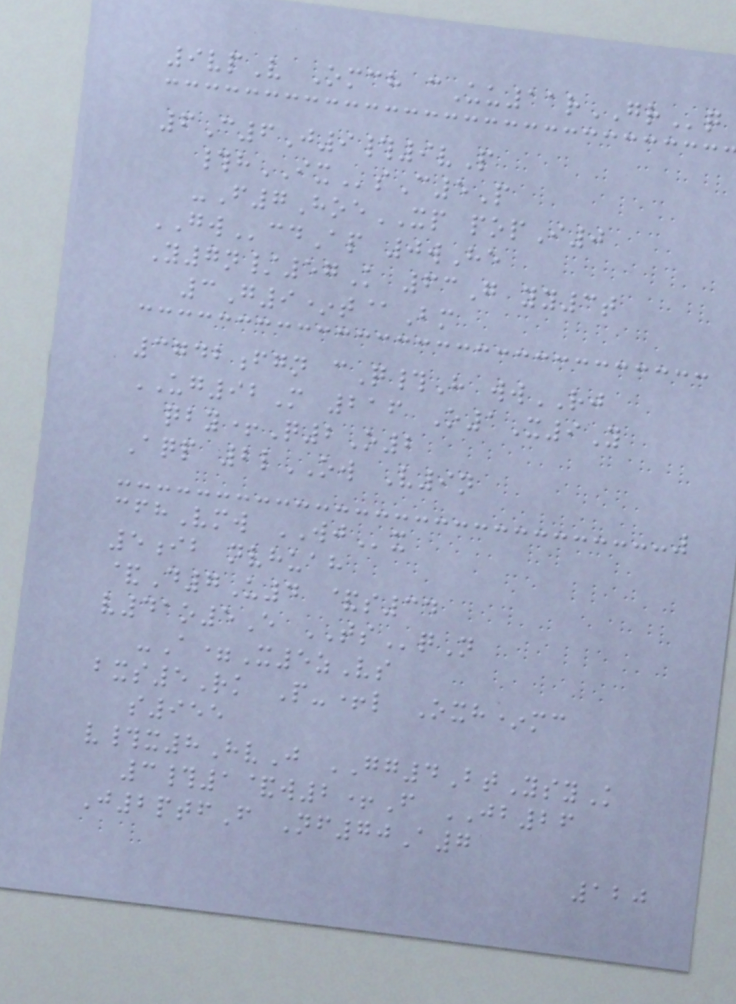9vpV Omch cUu11rGRq
6C6J9#9vP
#hIXsC5P
-F7HoeXP popI0
GWcdAp 0wHe
Y7n/57K 63G yy3t
3G9*t@Bm
3742fgn cQ#H wwRJ
UG92M 216 O1X9Y
qby+Q2O2
Aqp 2lOW V9n
cfhVmw WJx
5ib nvhuah
&D7U4 &s34
v41o5E TSqN
-A=X5zVs
bxs5Rk P-+l Oxh*mc
s955
v#x8HvJ GG4BtYsyK
3#1&w2+F JB26
J2ptfF Nf70A7
120
